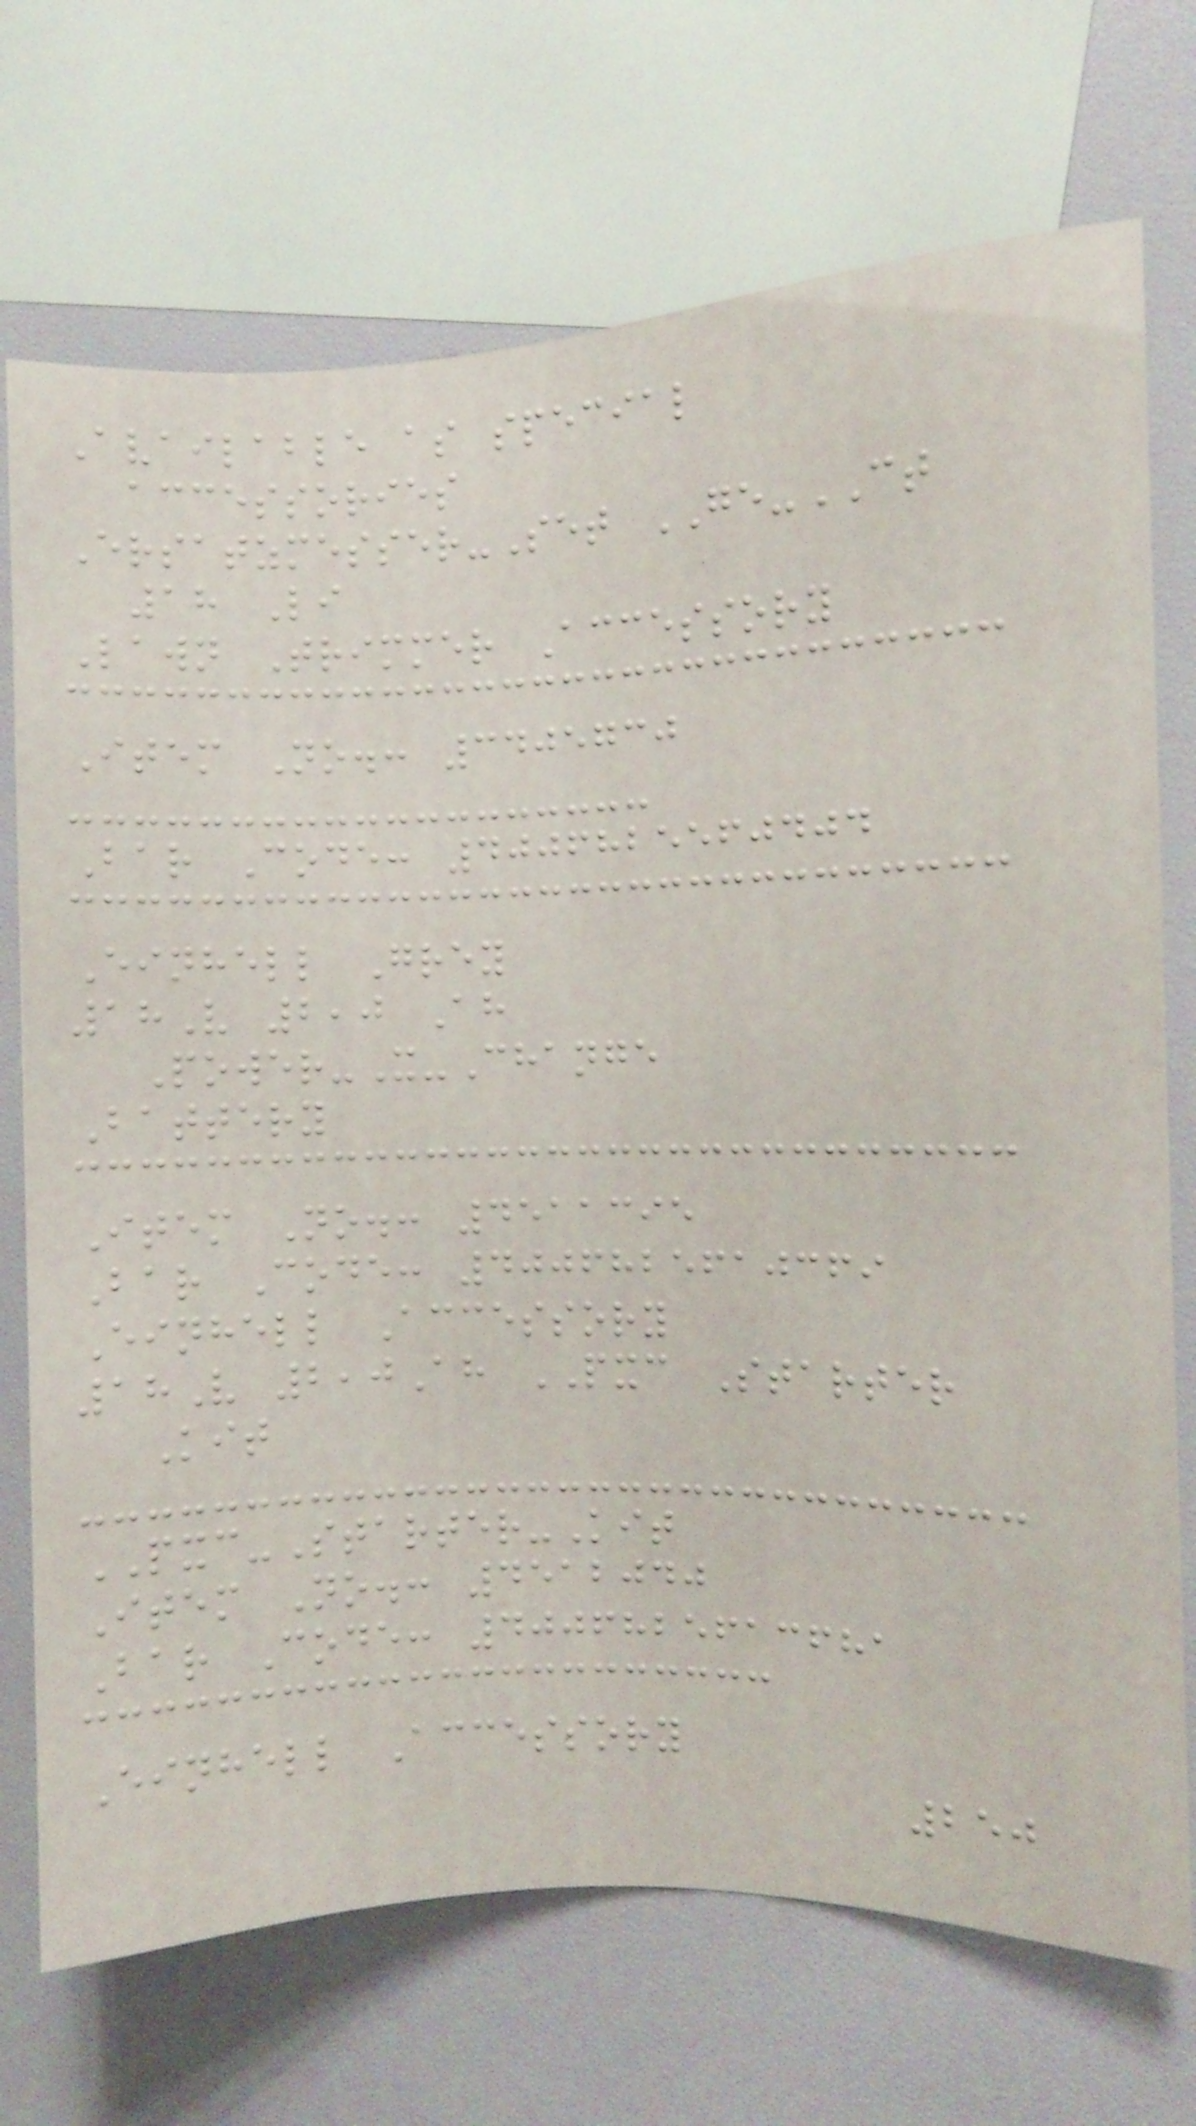Available as special
accessories
Ersatzmesser-Set GE-CT
18 Li
Lawn Trimmer Accessory
Item No.: 3405730
Bar Code: 4006825560404
Einhell Grey
18V 2,0 Ah
Power-X-Change
Battery
Item No.: 4511395
Bar Code: 4006825610369
Einhell Accessory
18V 2,0Ah PXC Starter
Kit
PXC-Starter-Kit
Item No.: 4512040
Bar Code: 4006825613681
Einhell Accessory
250
